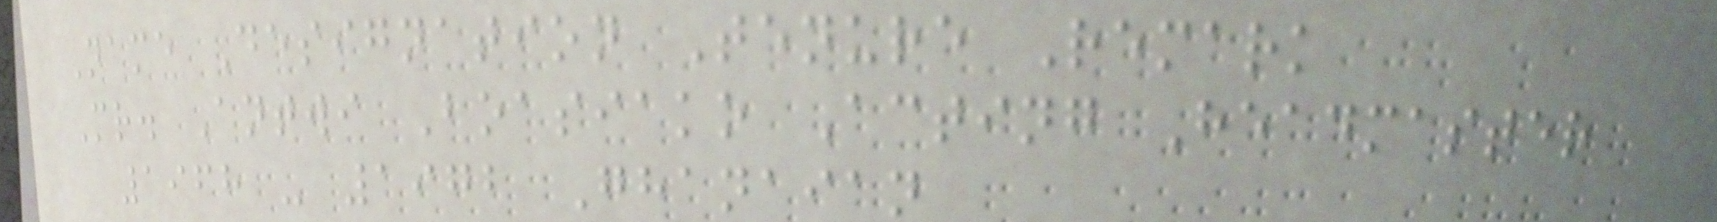Name Designation Tenure Remark
Mr. Antwi Boasiako Acting Headmaster
1968 - 1972 Ghanaian
